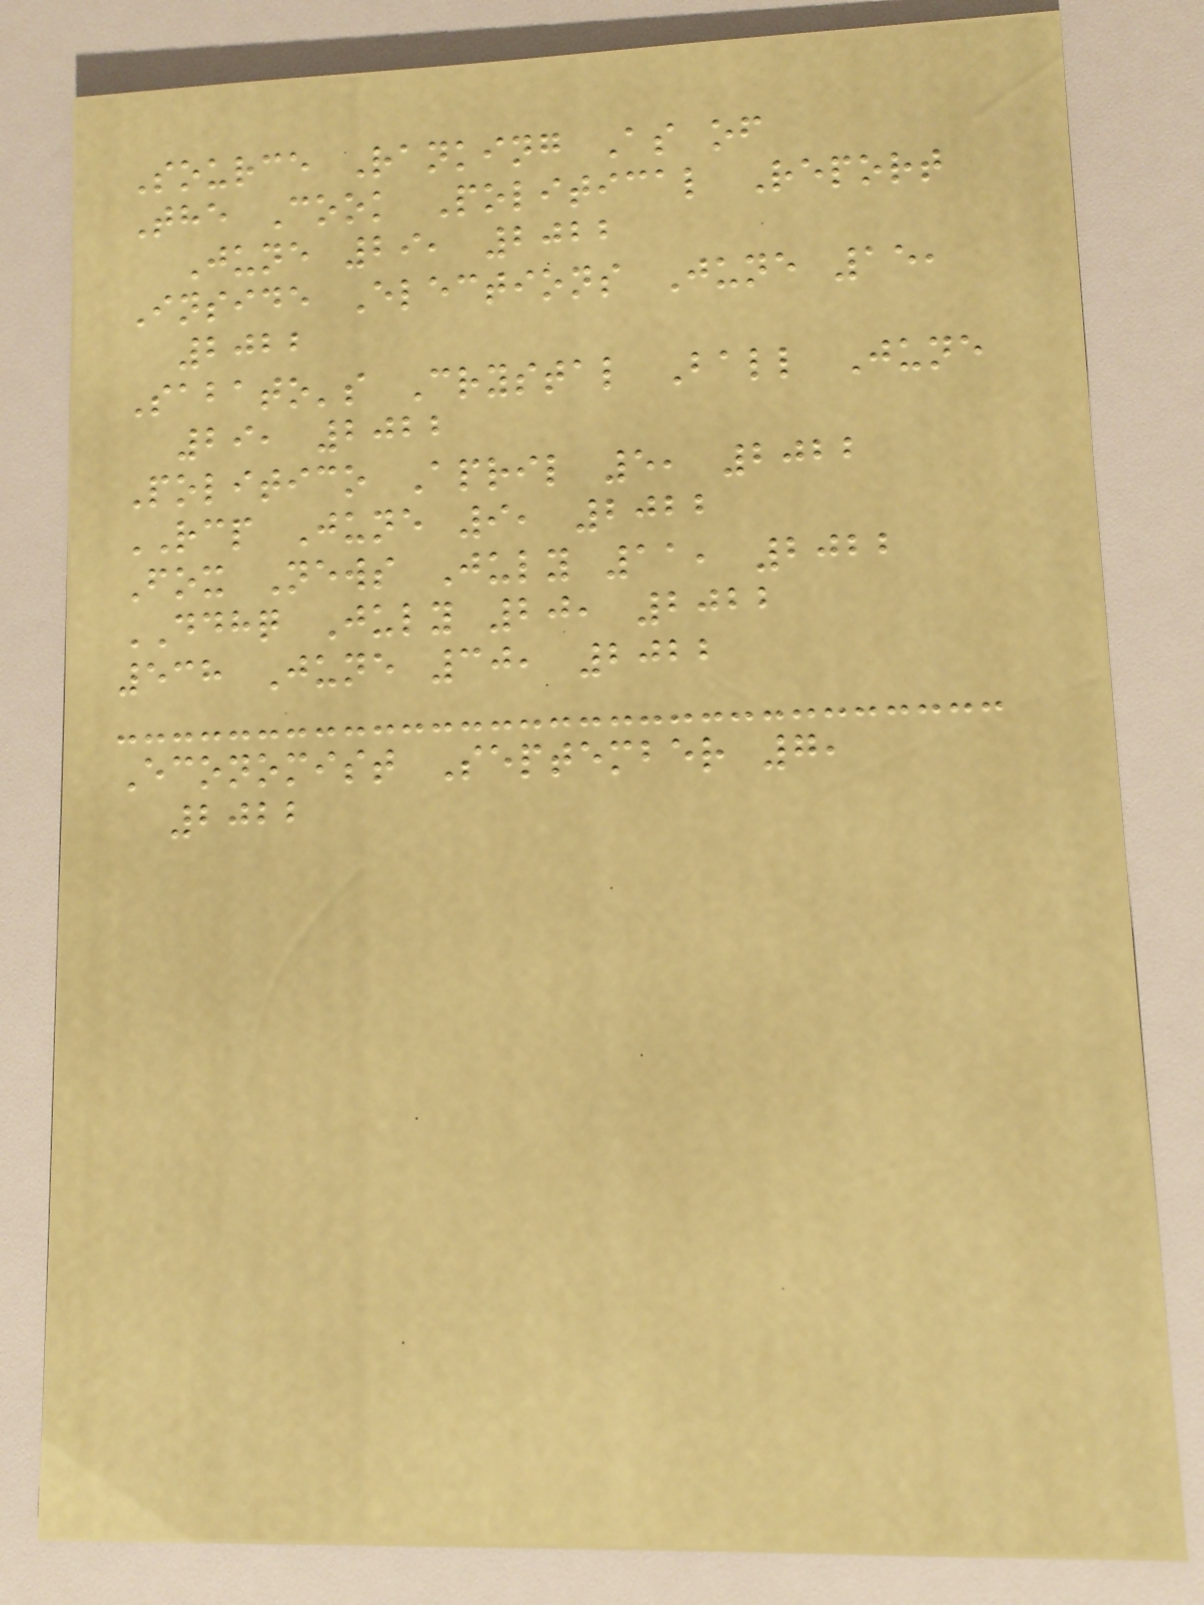Source Ranking As of
The Cook Political Report
June 29, 2022
Inside Elections June 15,
2022
Sabato's Crystal Ball June
29, 2022
Politico April 5, 2022
RCP June 9, 2022
Fox News July 11, 2022
DDHQ July 20, 2022
538 June 30, 2022
Economist September 7,
2022
